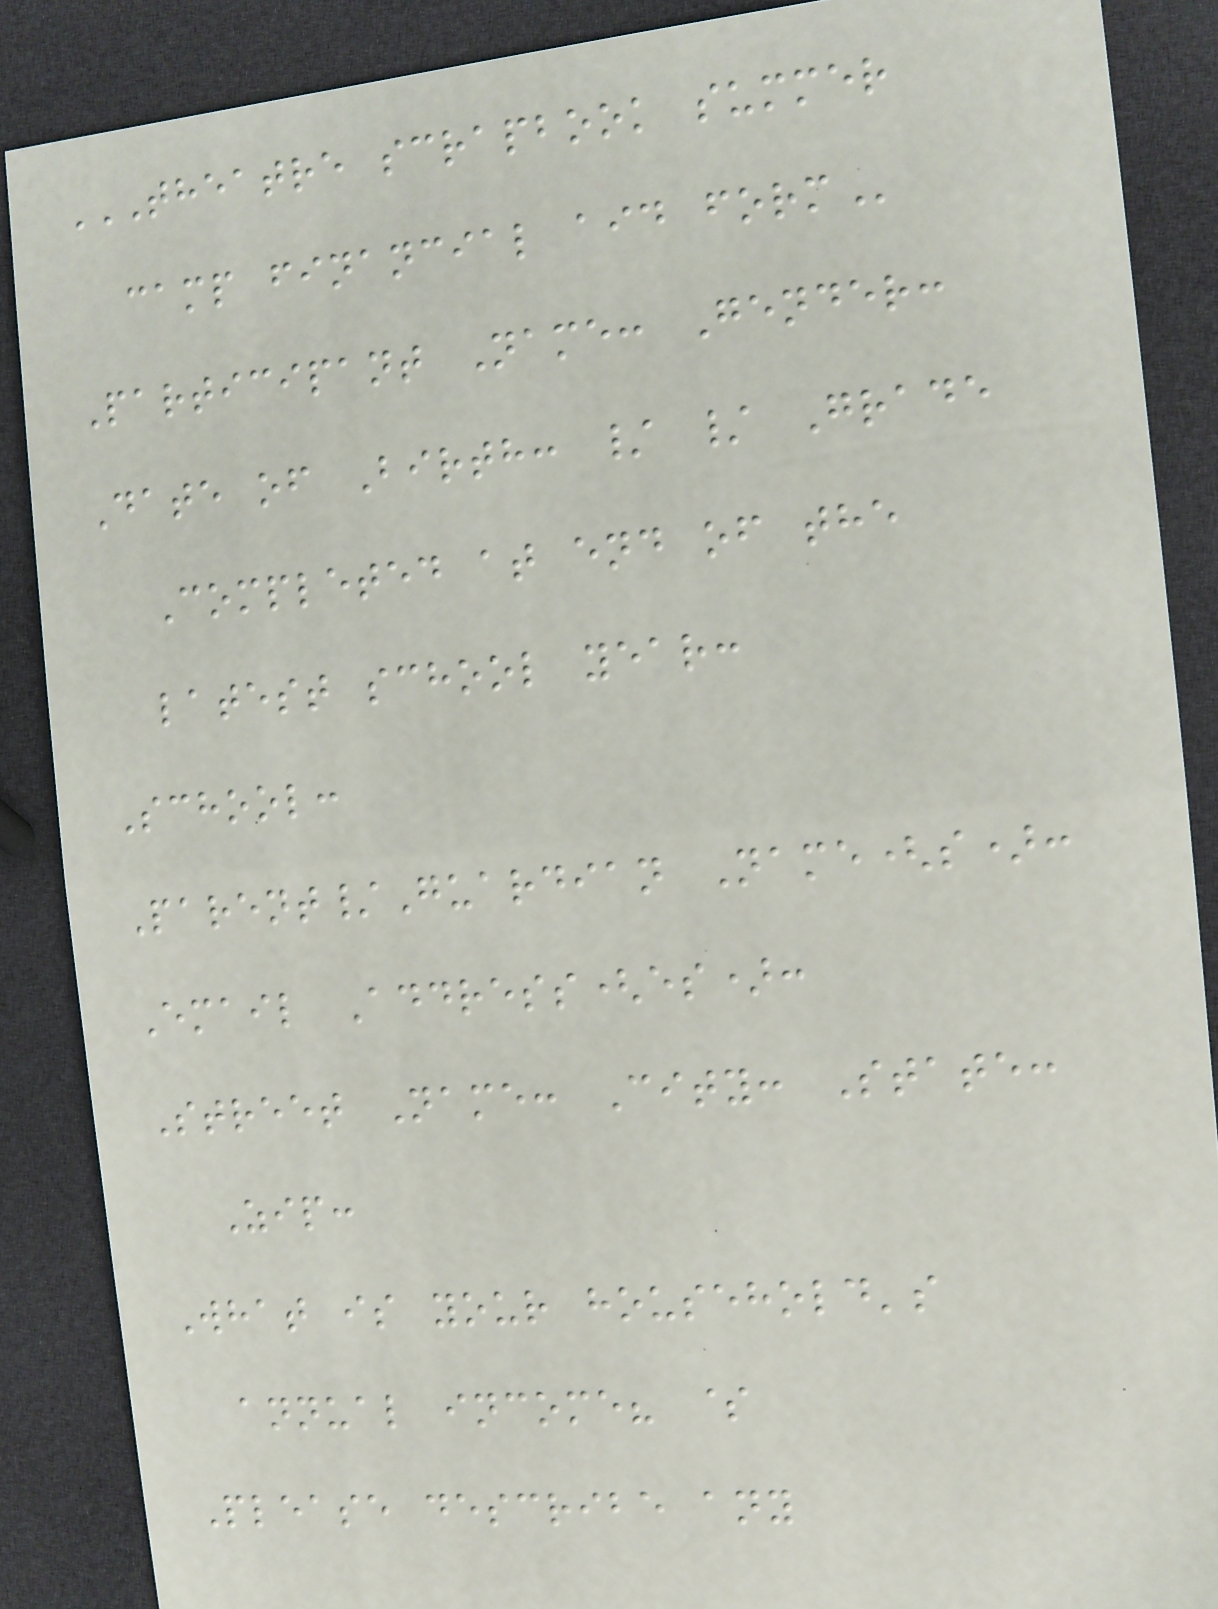THEATRE SCRAPBOOK SUMMER
CAMP FINANCIAL AID FORM
Participant Name: Gender:
Date of Birth: / / Grade
Completed at end of the
latest school year:
School:
Parent/Guardian Name(s):
Email Address(es):
Street Name: City: State:
Zip:
What is your household's
annual income? $
Please describe any
